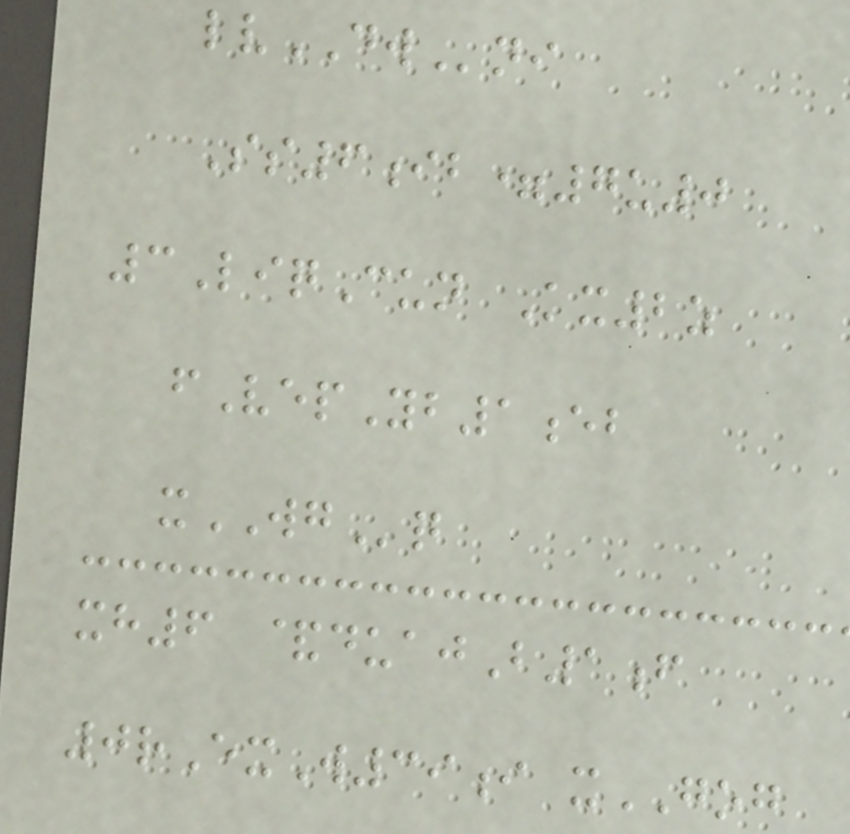lvDWni
Ss6ib=7u0
3LiqCun Kx2z
fVepYb1eb
xWGq
xh6 &duajB1f
0rExW39i xGOG
